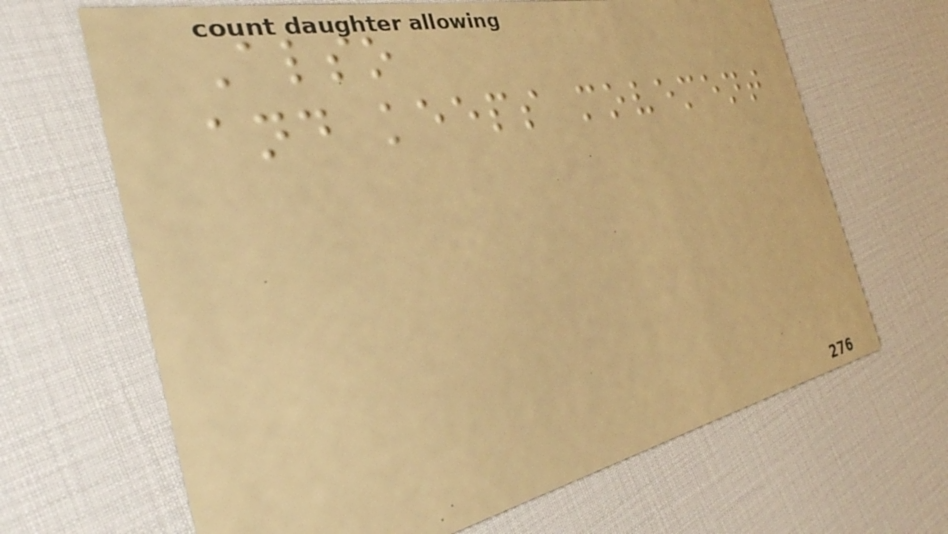Also
and keeps movement
